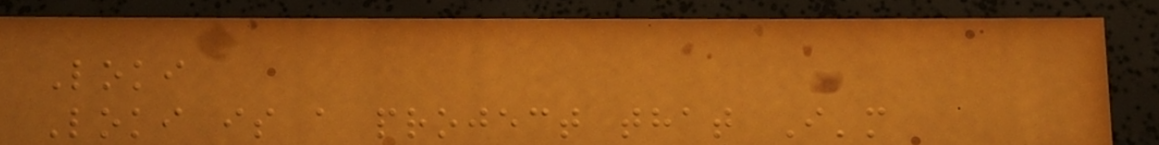Loki
Loki is a project that I'm
